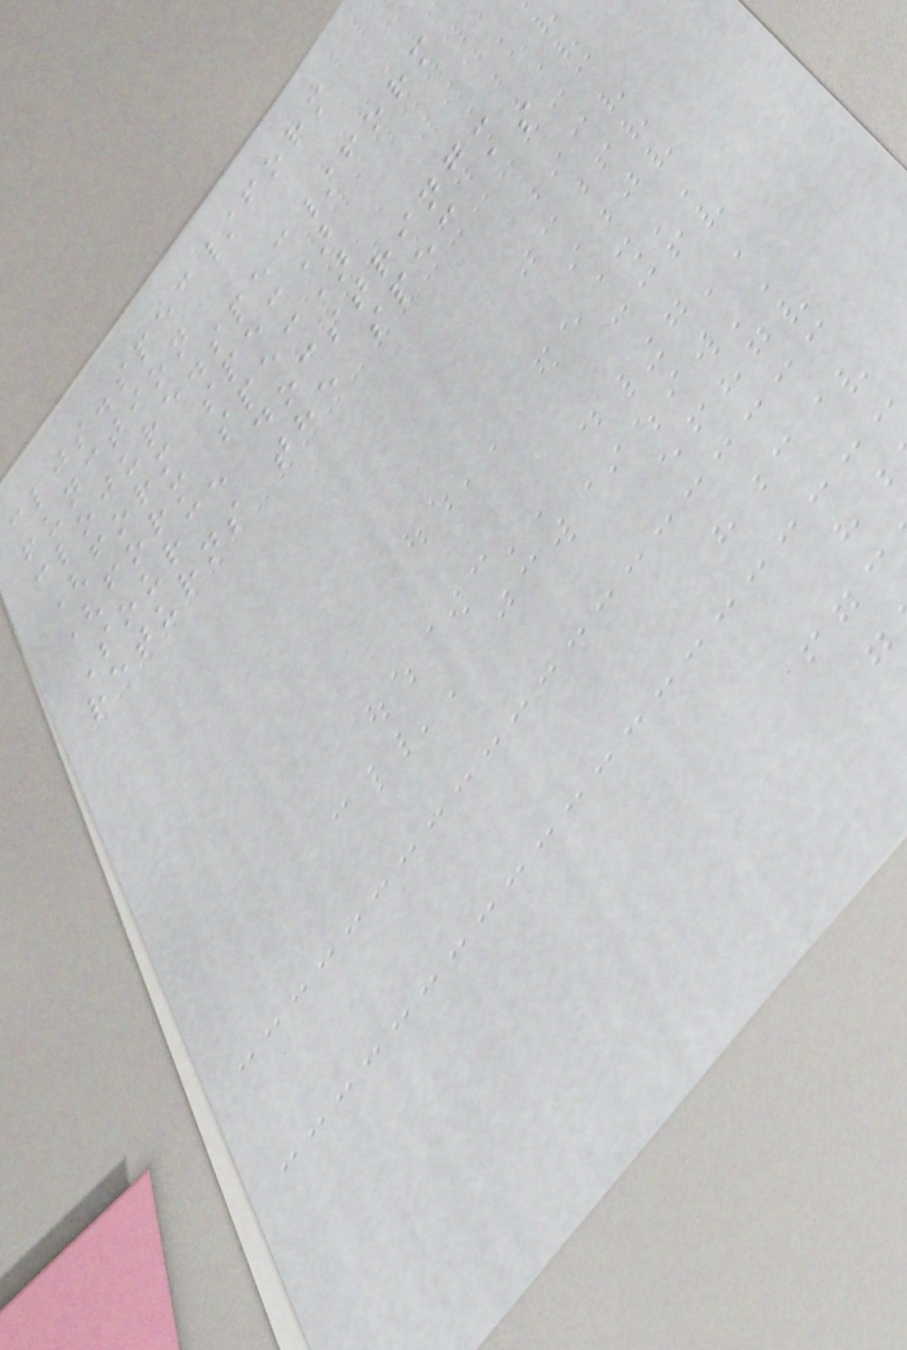cljs.spec/form
function
clojure.spec/form
(form spec)
(form spec)
Source docstring:
returns the spec as
